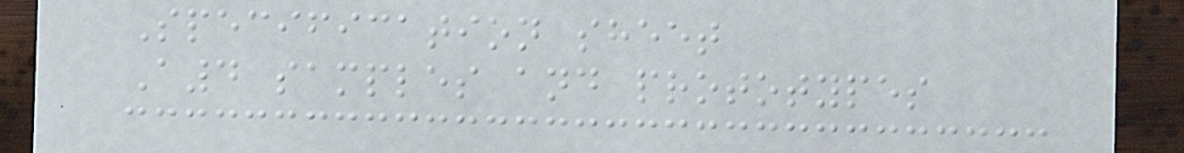Specification sheet
A4 samples and prototypes
